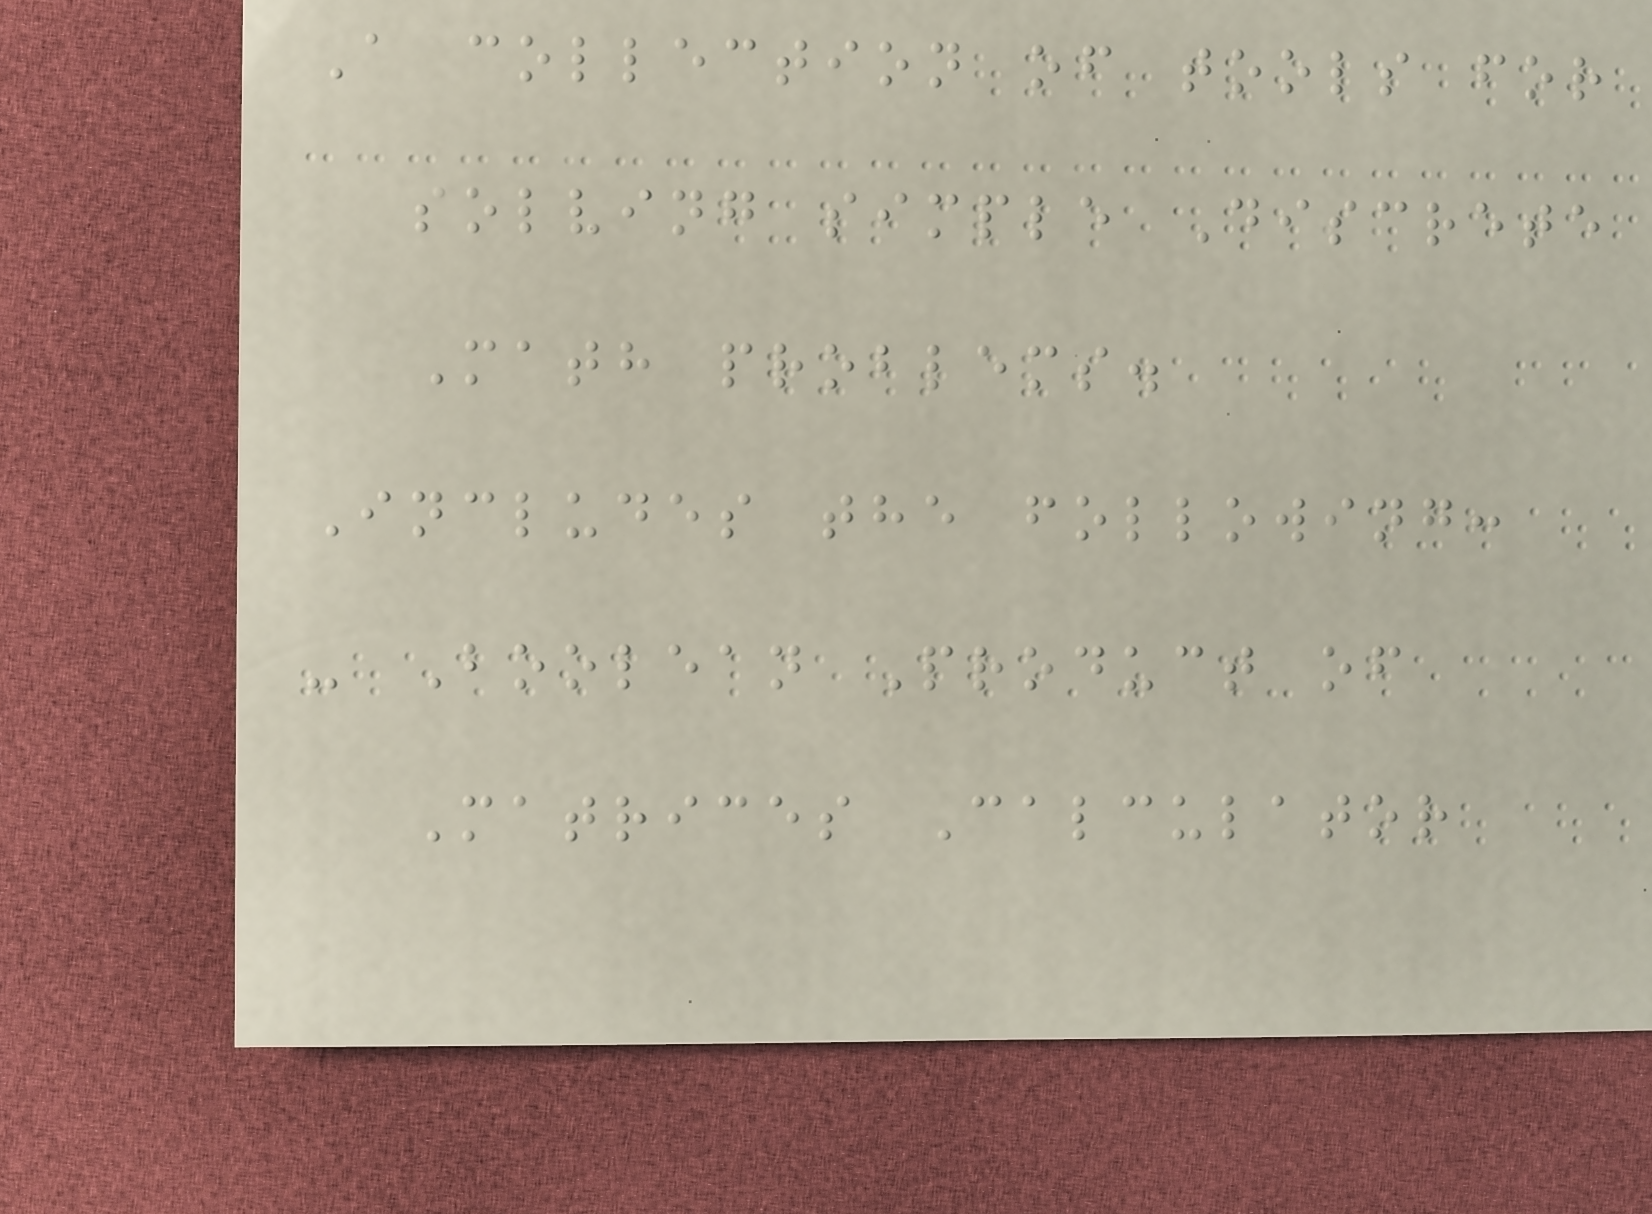A collection of tools for
solving simple Discrete
Math problems.
Includes the following:
- Boolean Product of
Matrices Calculator
